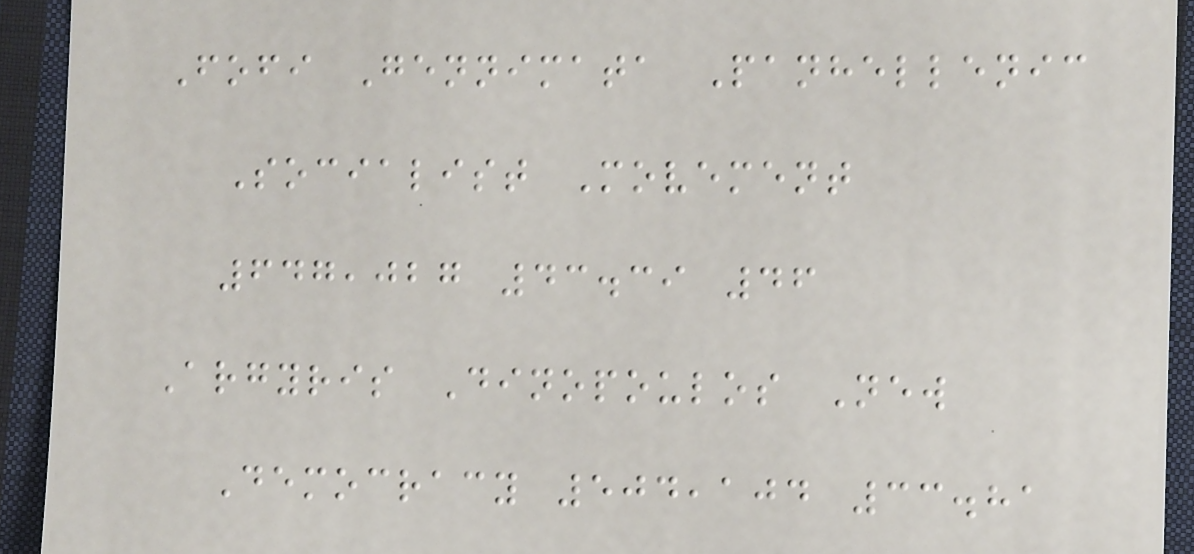Fofi Gennimata Panhellenic
Socialist Movement
647,027 43.39 46
Argyris Dinopoulos New
Democracy 504,104 33.81
